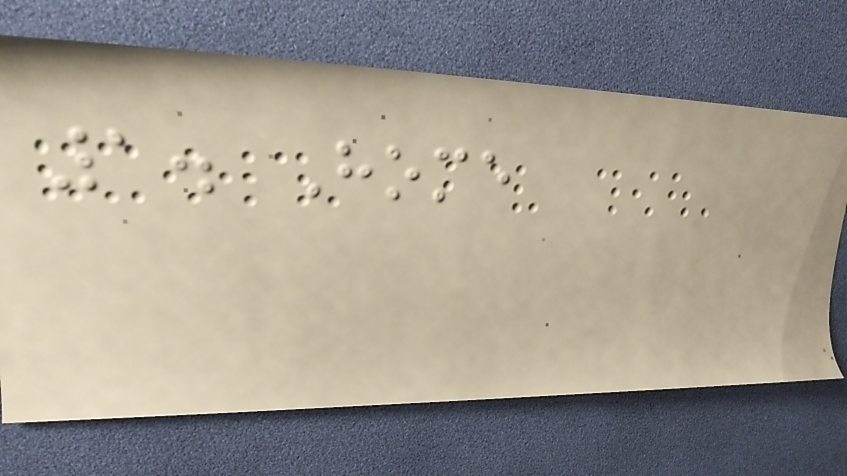1. Home
